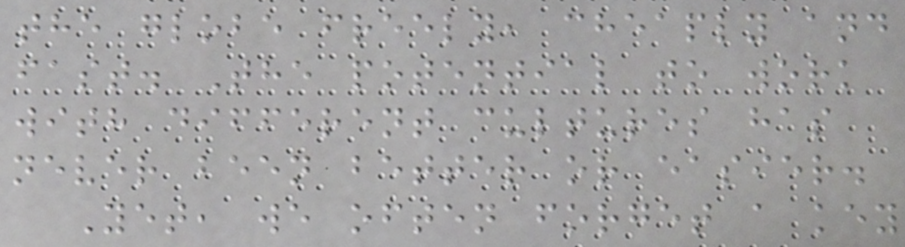the globe freely, cheaply and
fast. The potential to work
with different cultures has
never been better or easier.
Yet, we often forget a key
